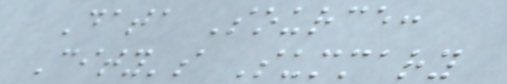Data Source:
City's Summary
